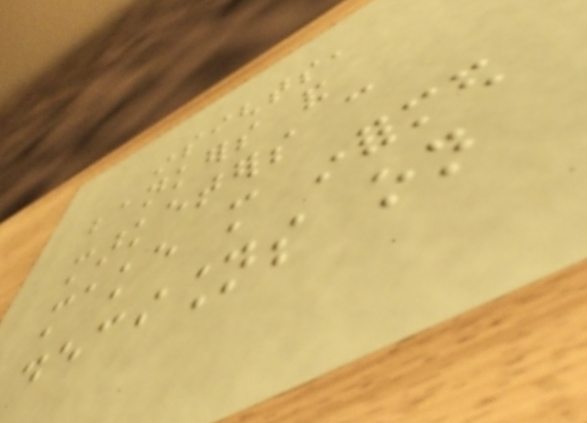insights,
bankers and
marketers can
make more informed
decisions on
